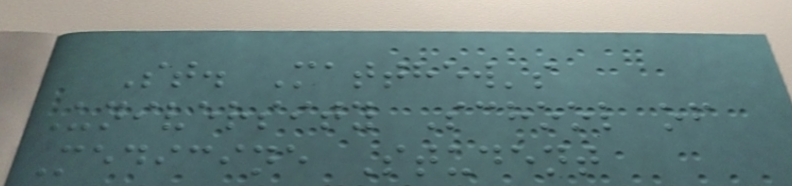St. Matthew's
University School of
Medicine Student
